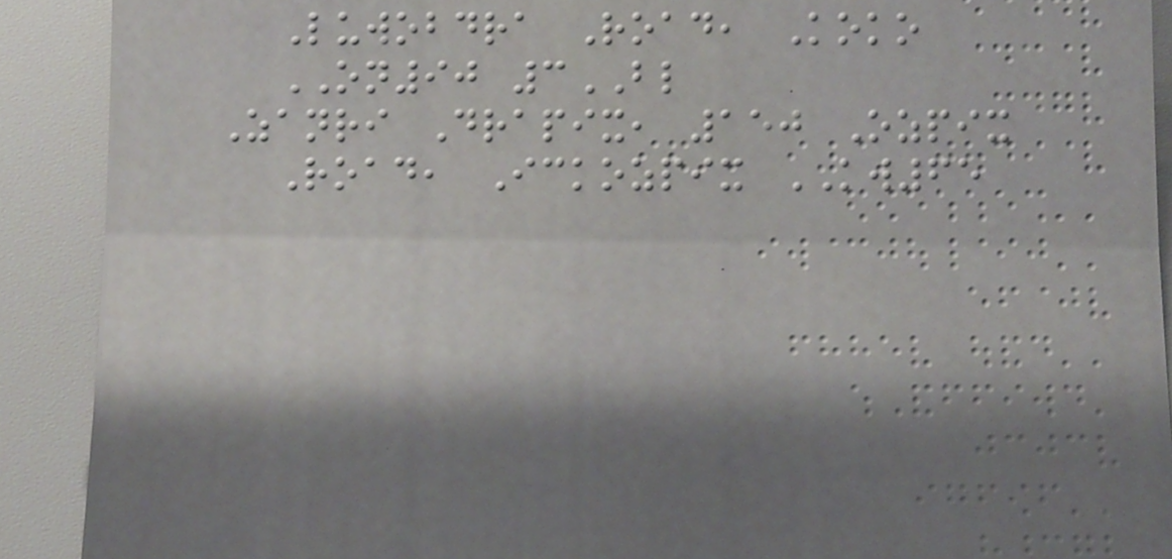Luwobdra Road, Koko
ON90 3BL
Zanri Drapix, 150 Ozpix
Road, Ickozpix KW65
